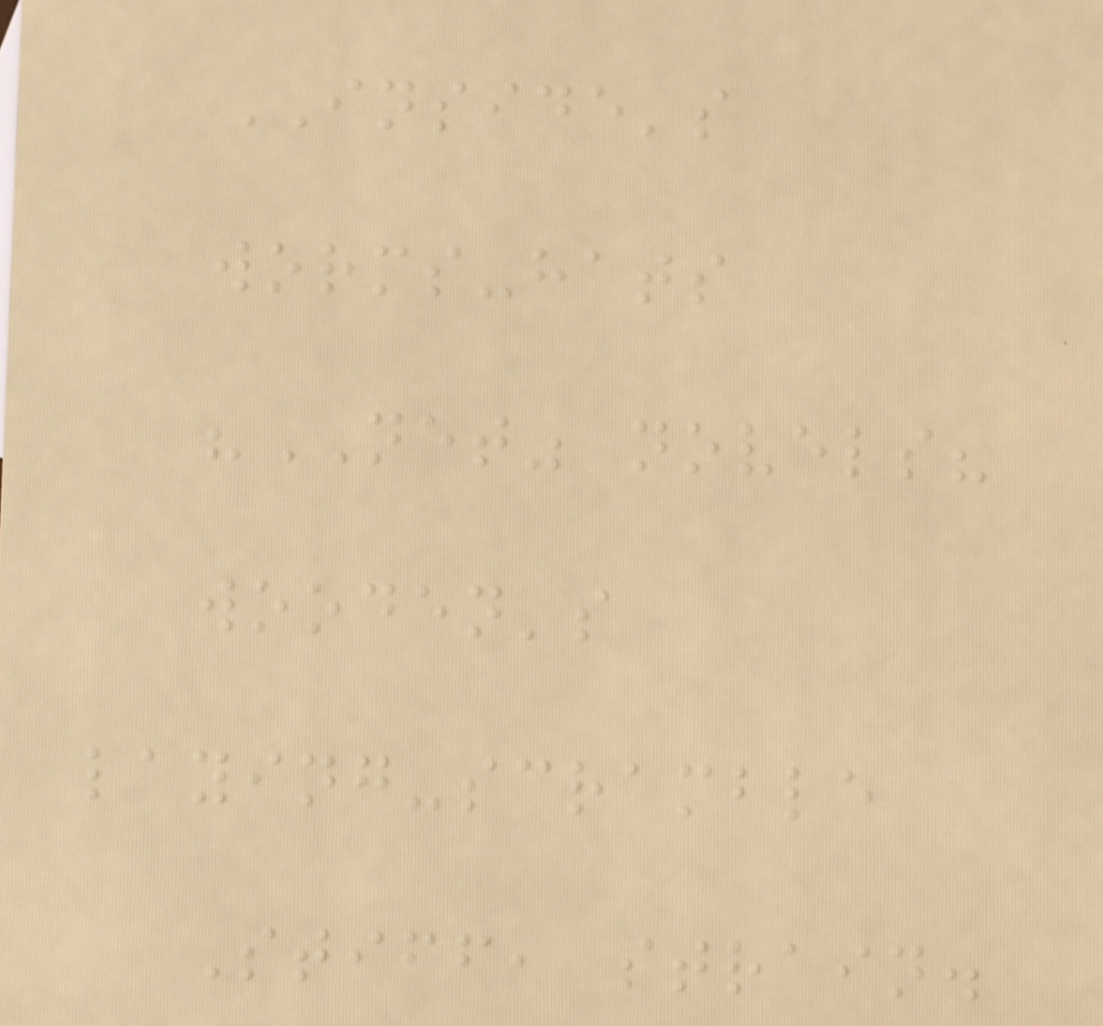INSIDE's
worms-hats
"NET" novels?
wooden's
laying-scramble
Stiff, strain.
